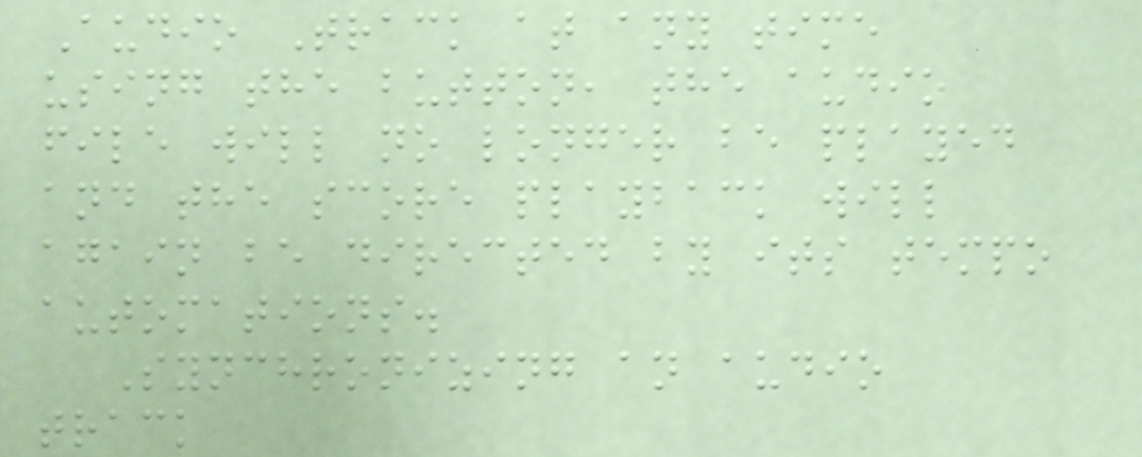Audio Track at any time
using the button, the audio
file will no longer be played
and the score playback will
again be directed by its tempo
automations.
Synchronizing an audio
track
